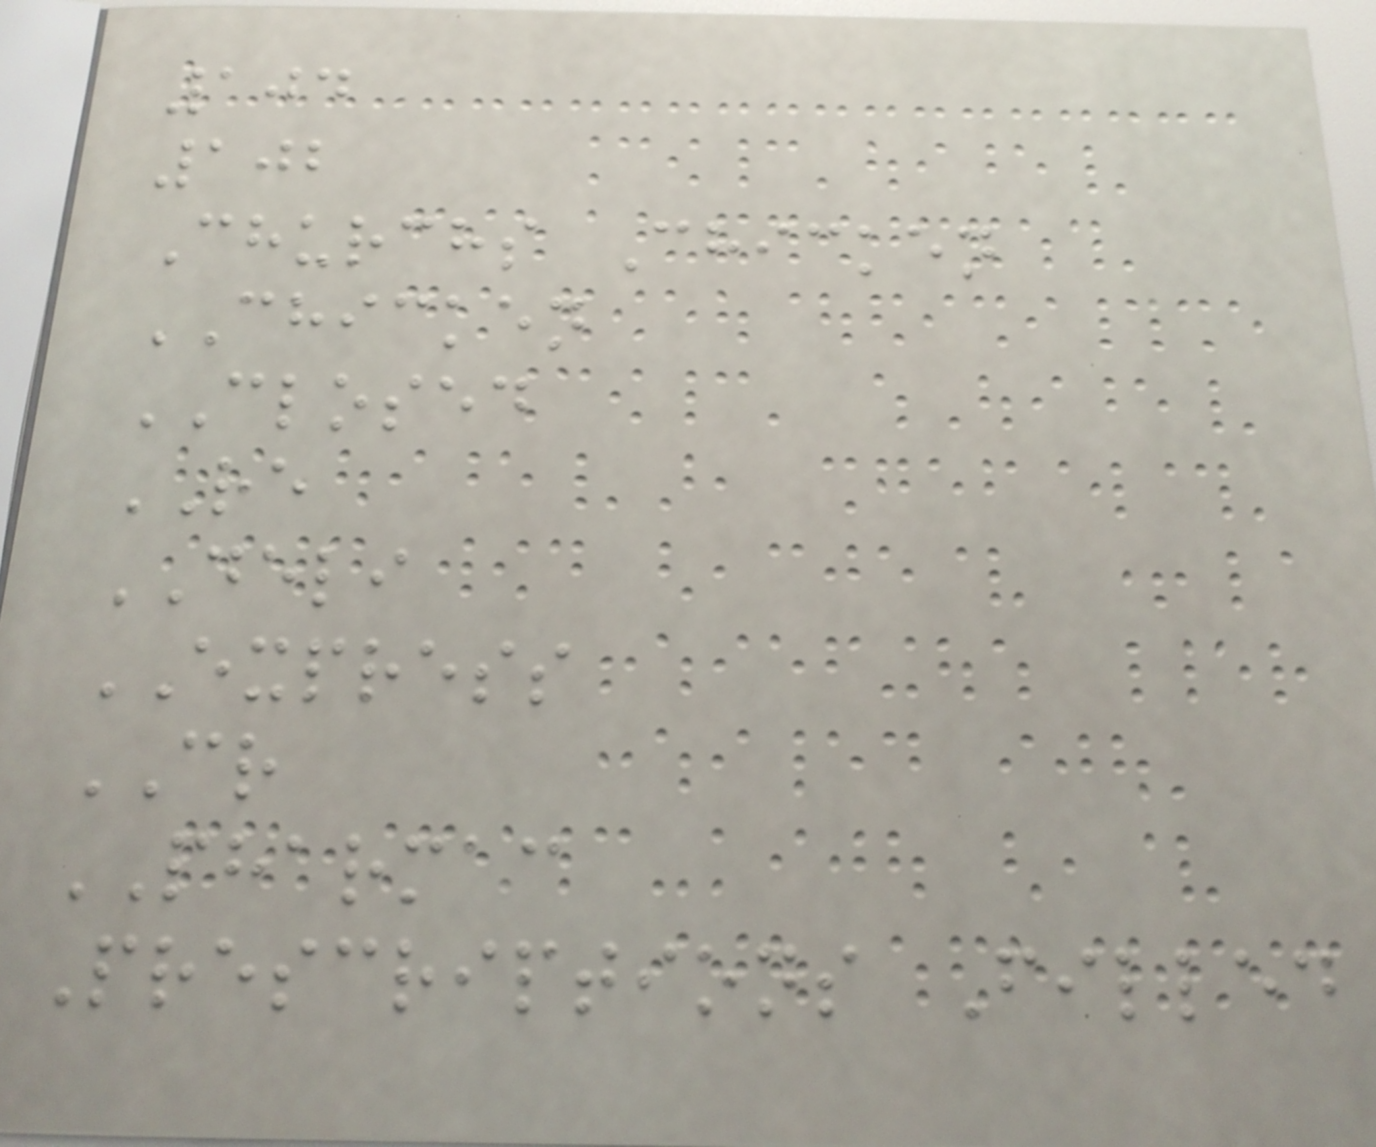104
102
Churchs Chicken
CHICKEN
CLOSED
RE
DELI
EXPRESS
CR
PHARMAC
Prescriptions Filled
